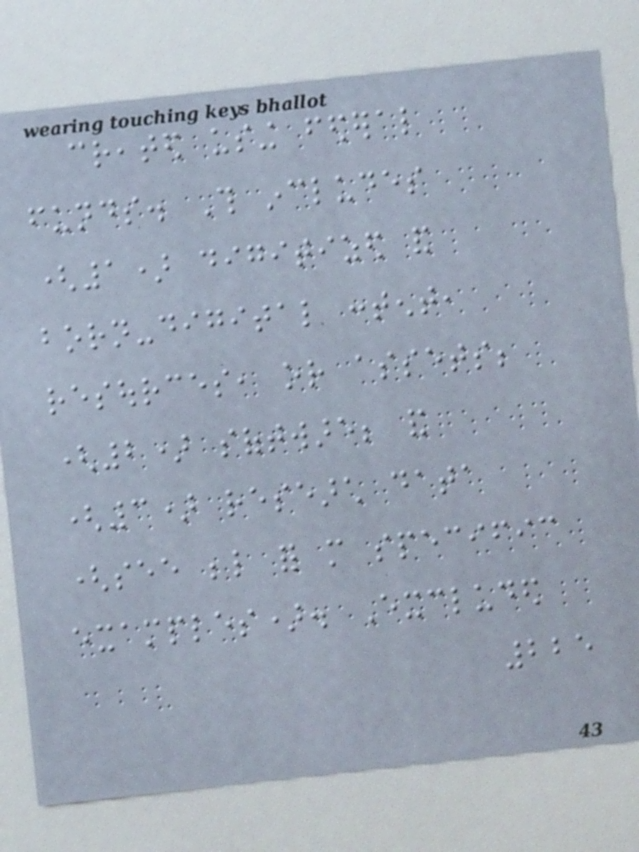created using federal
funds. This includes
(1) digitized and
born-digital content,
resources, or assets;
(2) software; and
(3) research data
(see below for more specific
examples). Excluded
225
